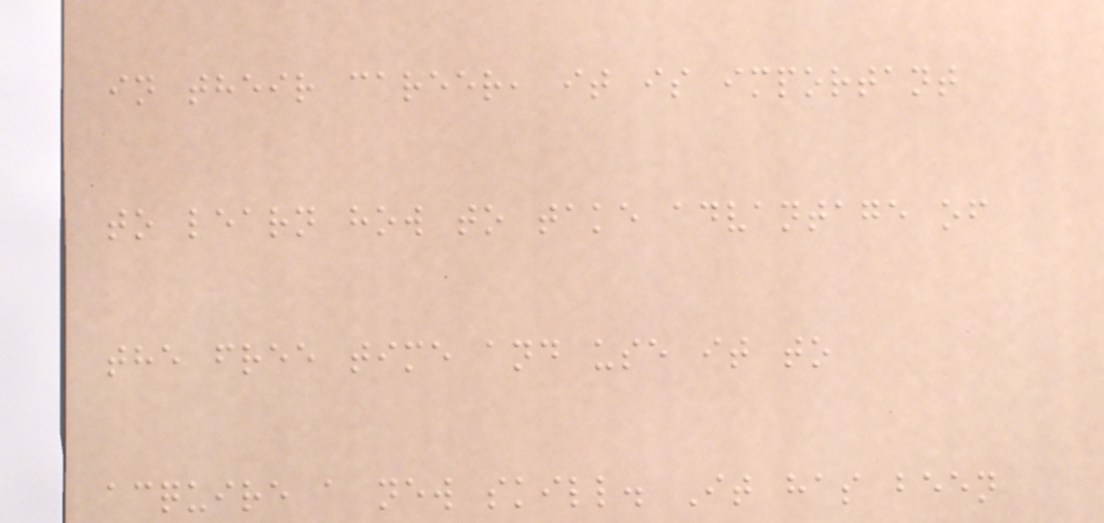in their career, it is important
to learn how to take advantage of
the free time and use it to
acquire a new skill. It has been
